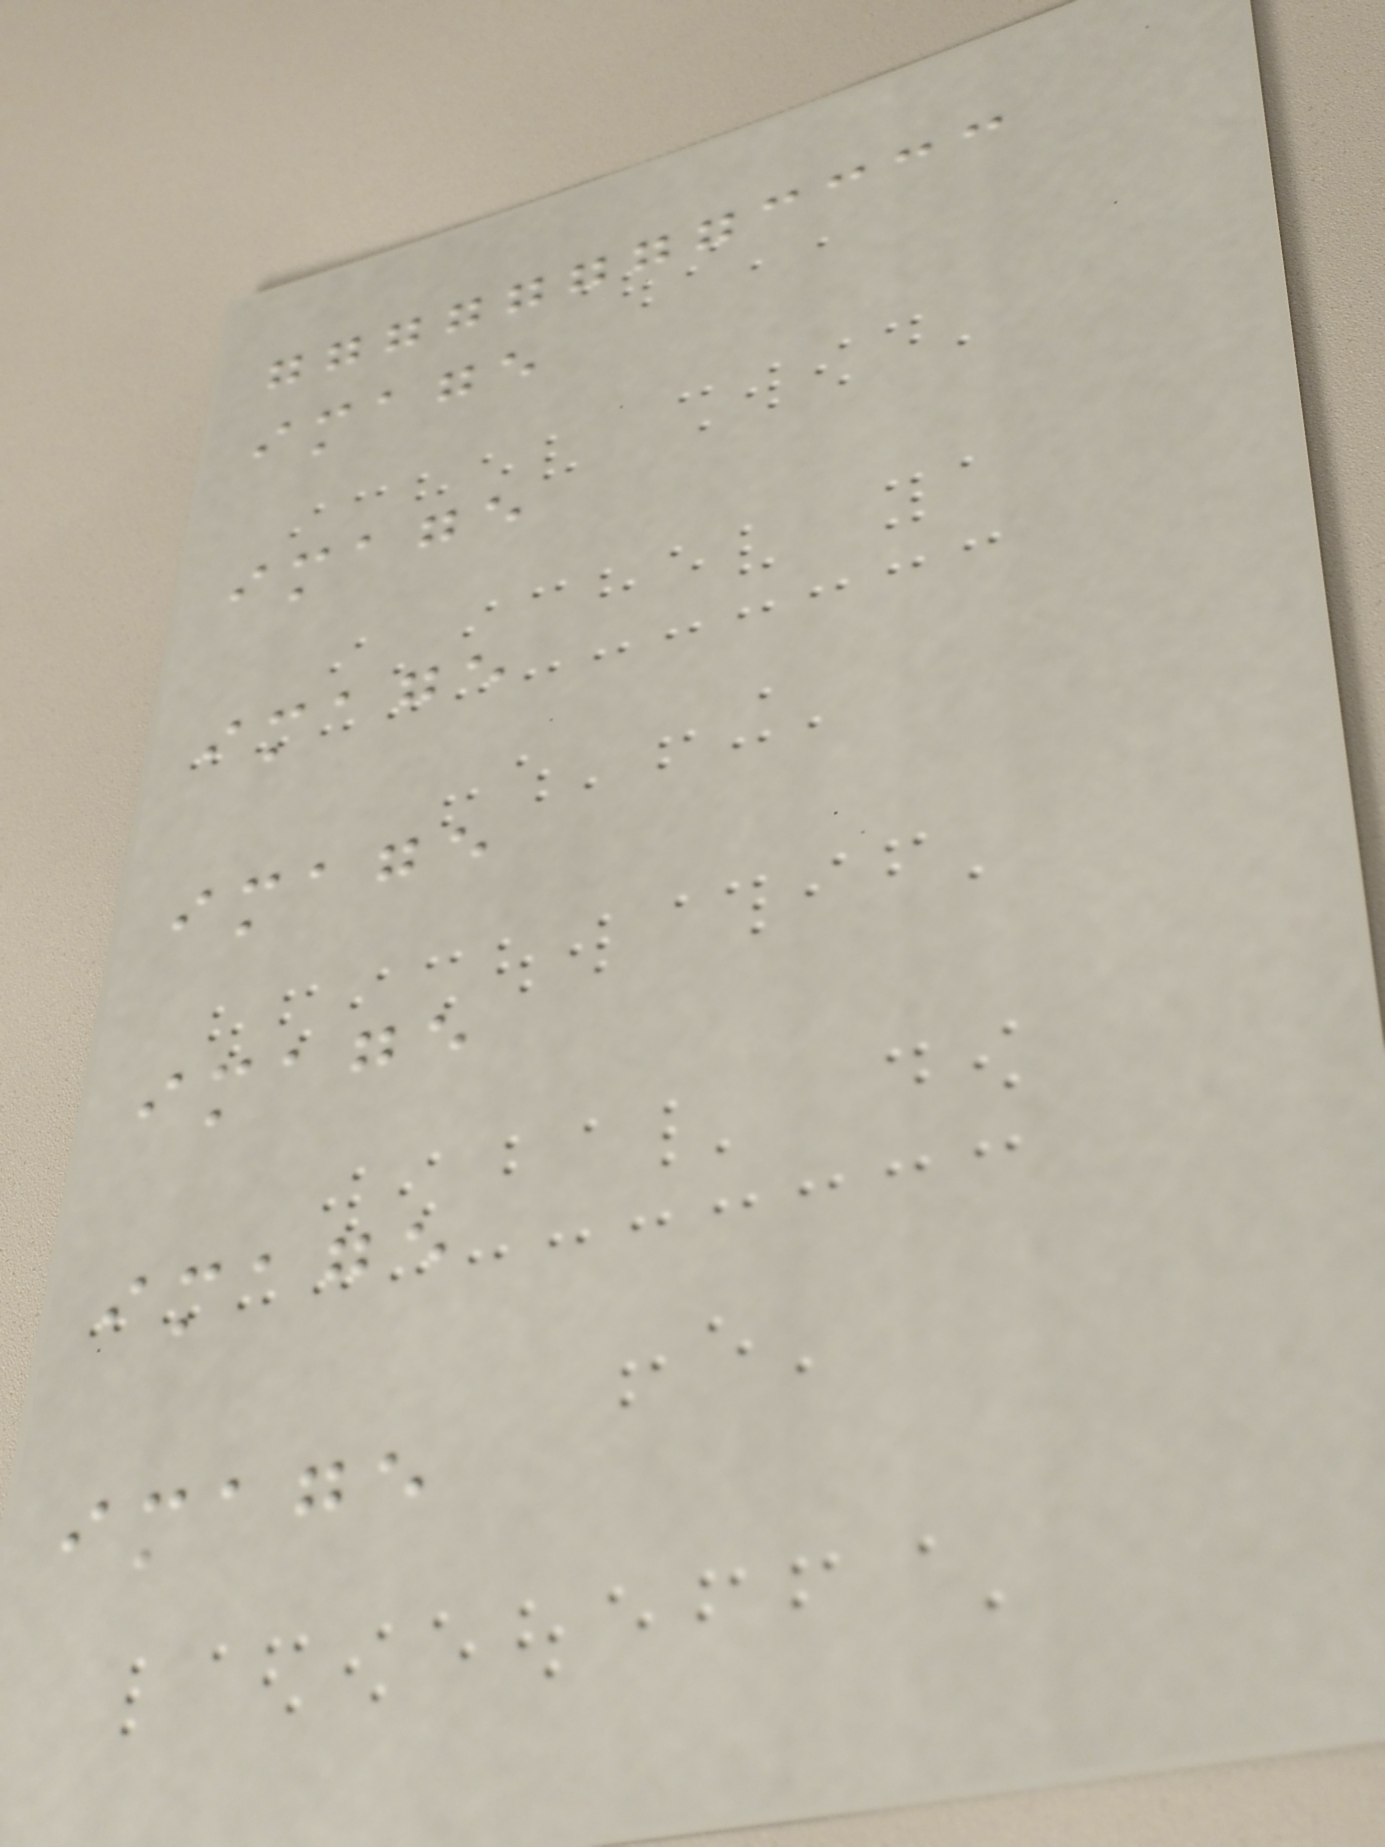image
image
image
image
image
image
image
